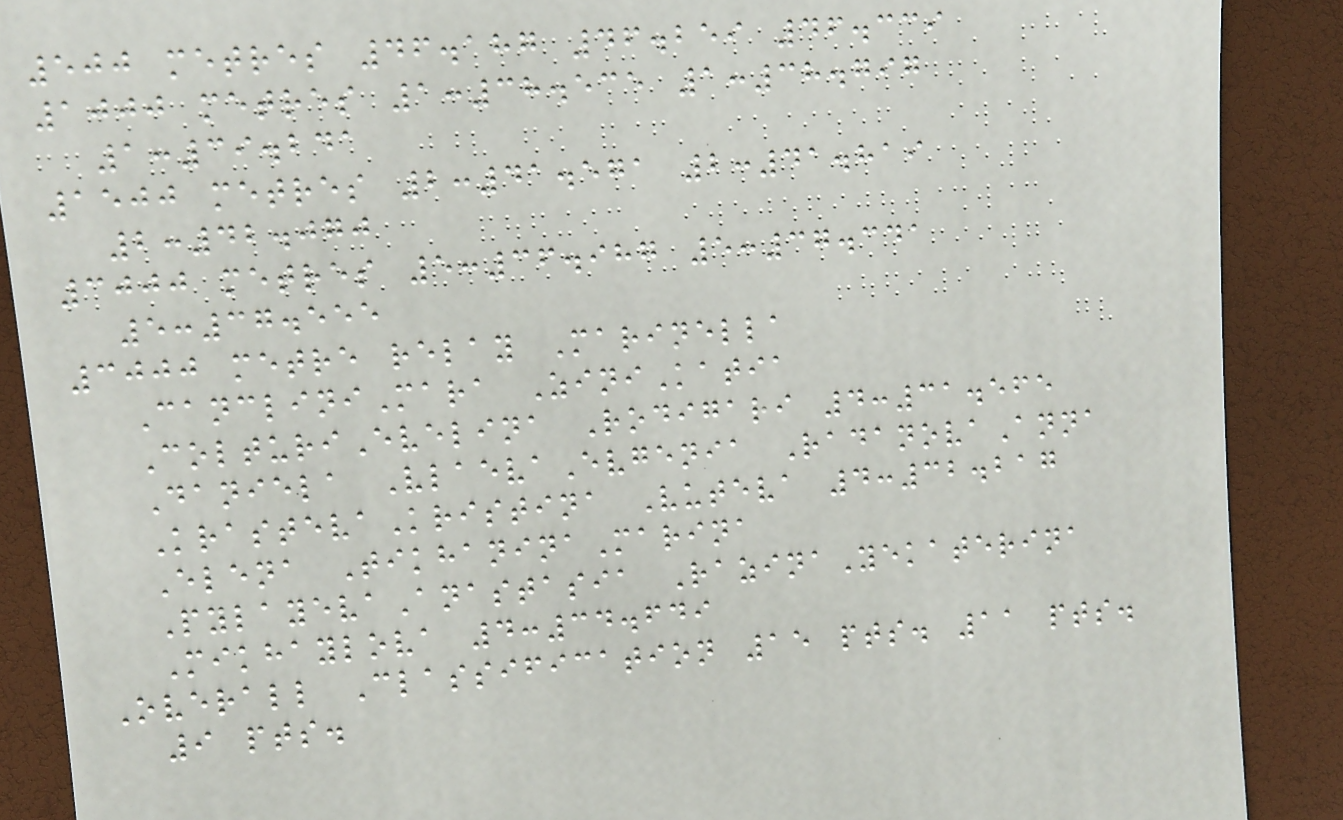500 metres 46.187 46.259 46.339
1000 metres 1:38.535 1:38.797
1:39.241
1500 metres 2:41.571 2:41.819
2:42.070
3000 metres 5:36.987 5:37.341
5:37.555
3000 metre relay Marinella
CancliniMara ZiniKatia
ColturiEvelina Rodigari 4:31.565
Daniela VlaevaEvgenia RadanovaAnna
KrastevaKristina Vuteva 4:32.217
Elena TikhaninaMarina
PylayevaAnastasia RazinaYekaterina
Mikhaylova 4:34.649
Overall Classification 15 pts. 11 pts.
9 pts.
